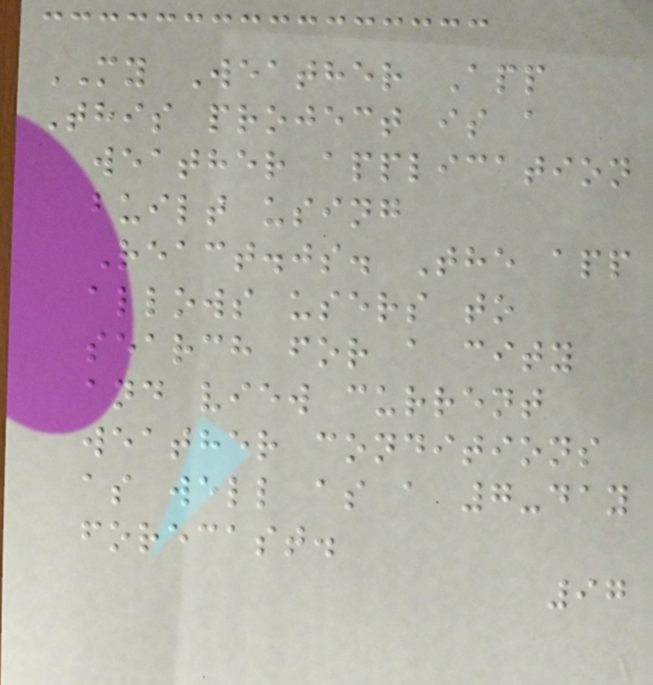MY Weather App
This project is a
weather application
built using
React.js. The app
allows users to
search for a city
and view current
weather conditions
as well as a 7-day
forecast.
97
